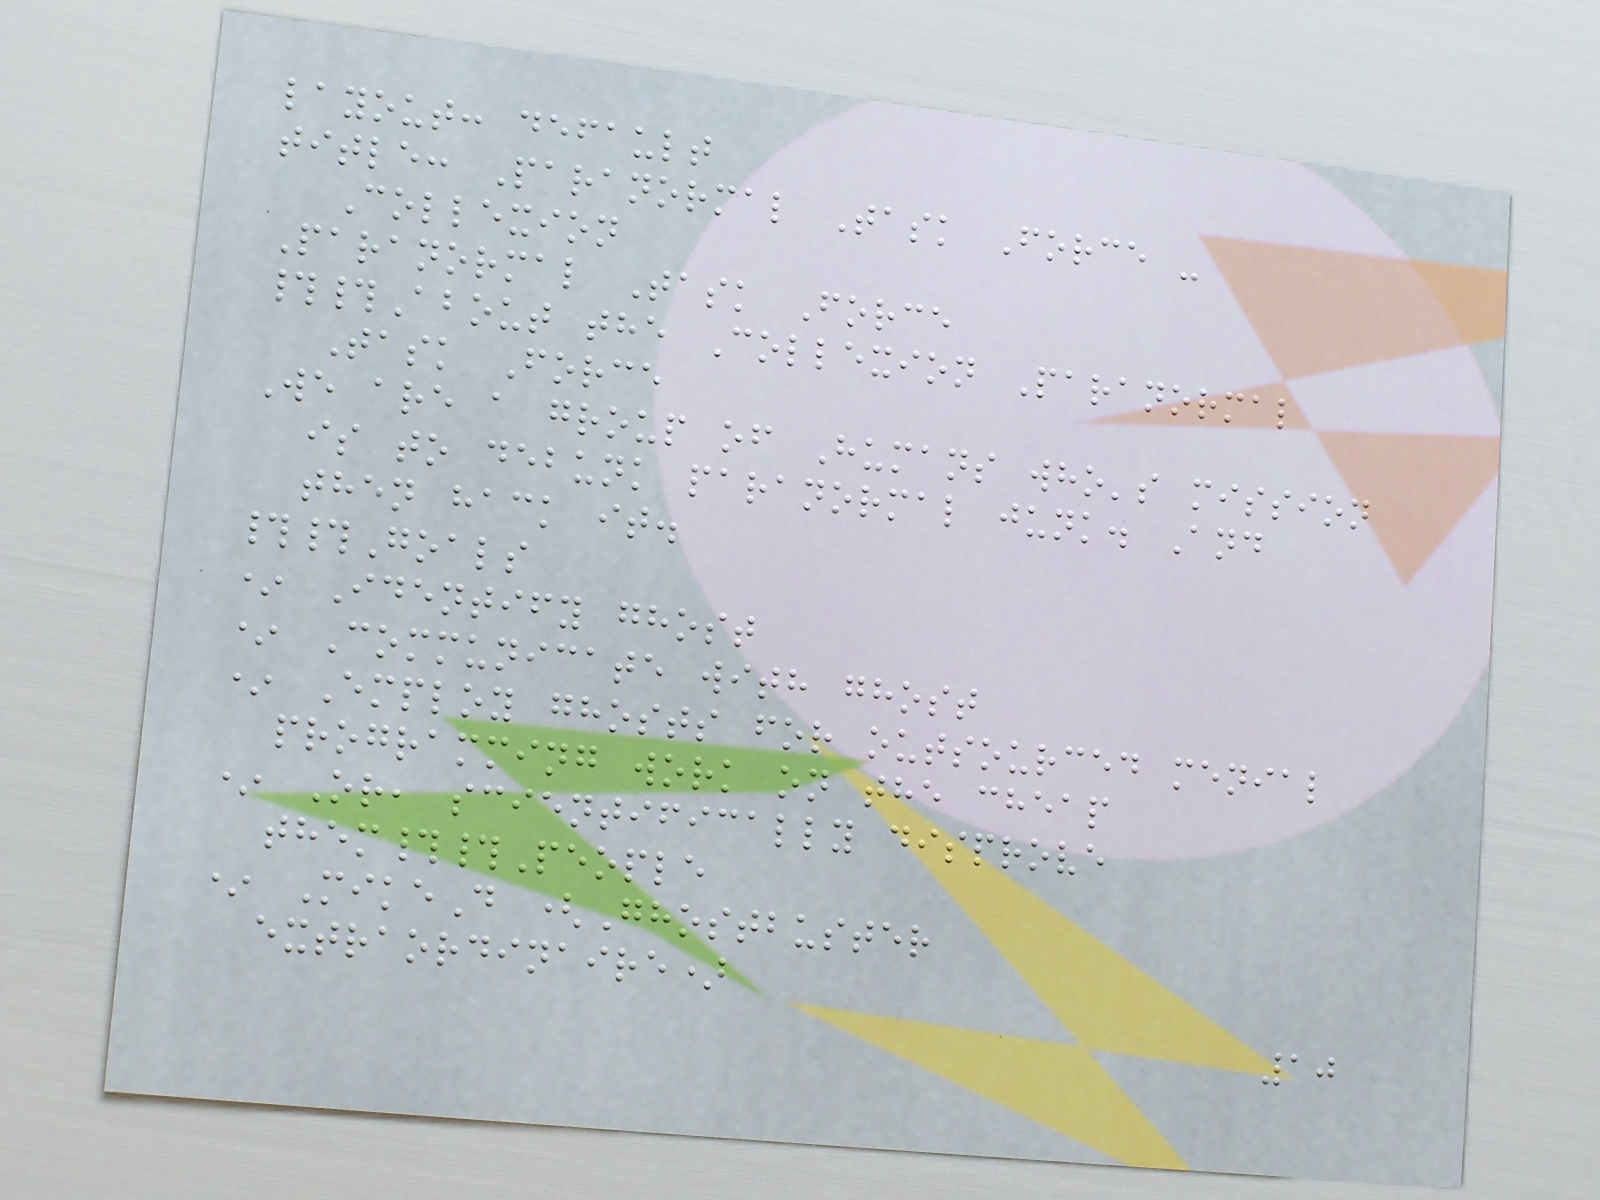layout: default
title: Paranormal Task Force -
Collexion
Paranormal Task Force
##About the Collexion Paranormal
Task Force
We are a group of Humans who's mission
is to debunk paranormal junk. And
then hack it.
##Goals
* Identify ghost
* Communicate with ghost
* Employ ghosts for outsourced menial
programming work on the cheap
* Or, scientifically disprove
them##People
* MikeD (Ghostbuster
extraordinaire)
10
